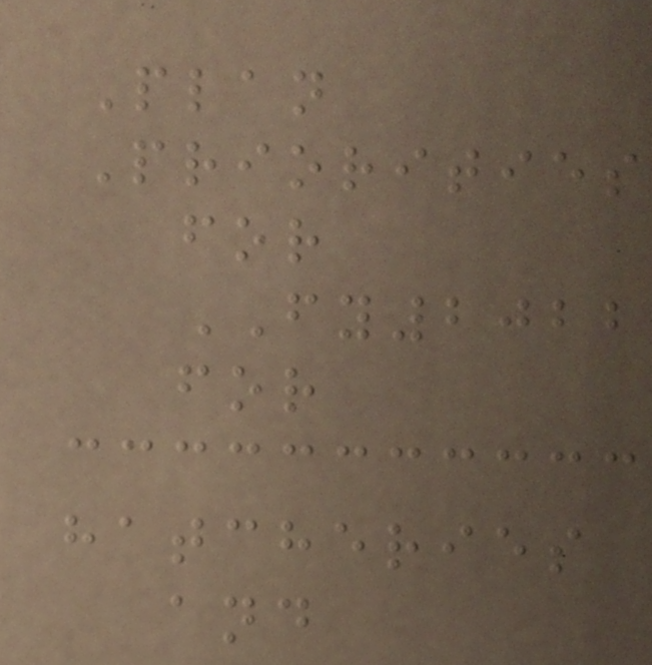Plan
Priorities
for
FY2022
for
hatcheries
and
